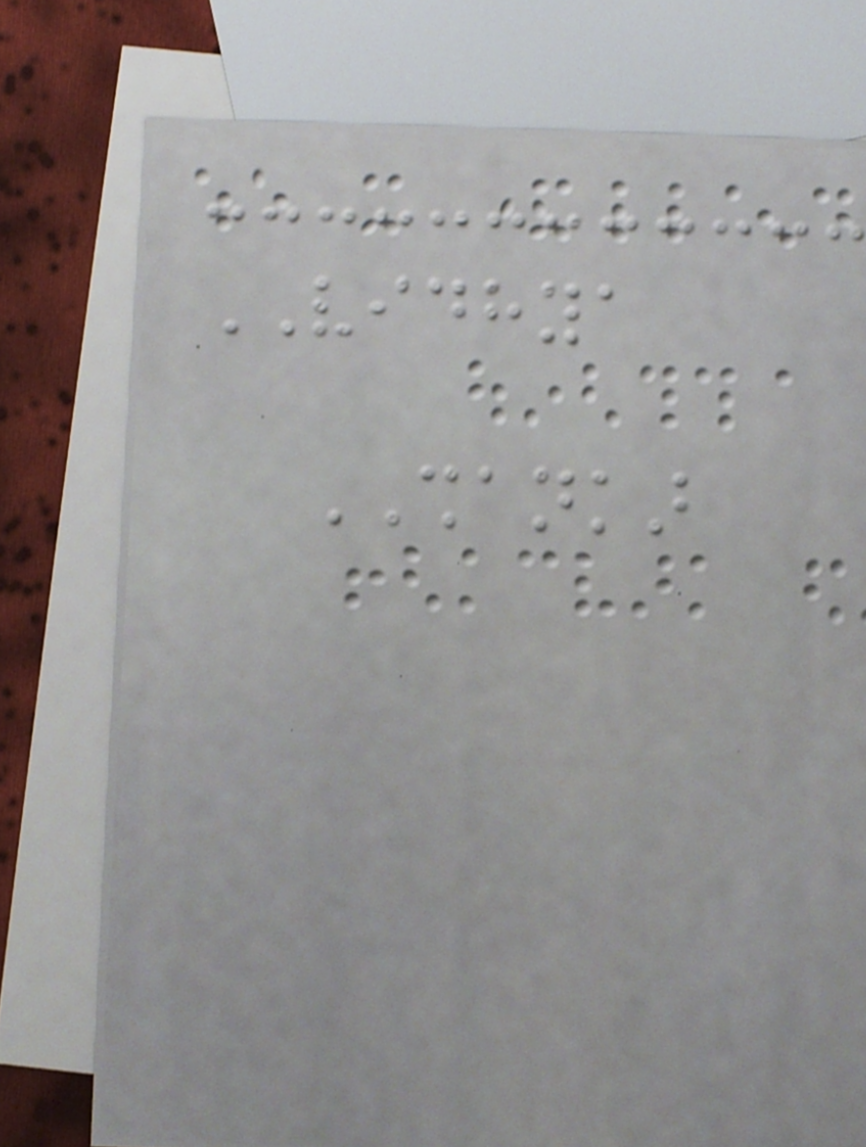VIDHYA
SHANKAR
